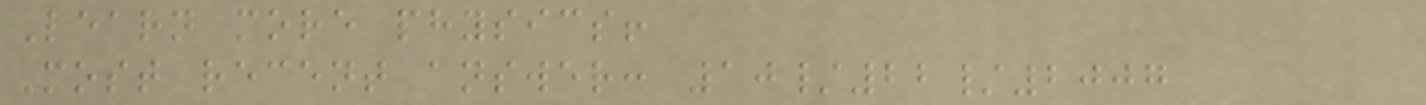Learn more physics!
Most recent answer: 10/22/2007
